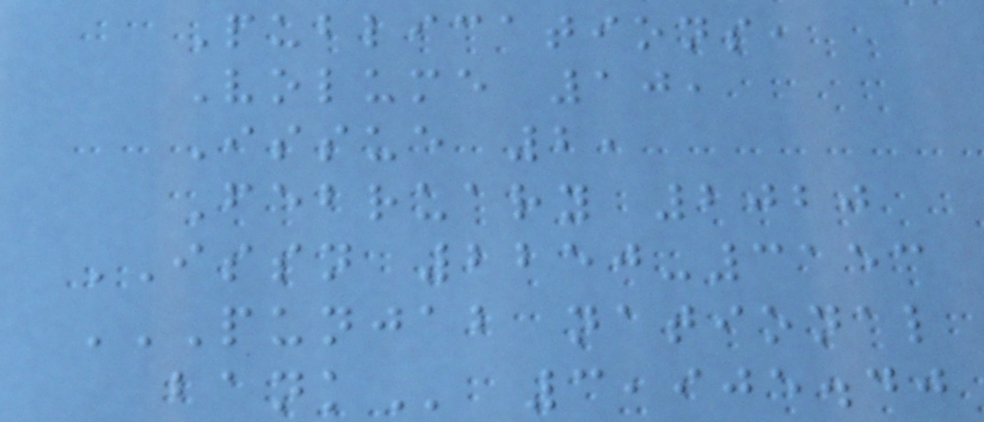Publications,
Volume 10,
Issue 2,
February 2020
ISSN 2250-3153
PUNJAB NATIONAL
BANK 3,905.40
